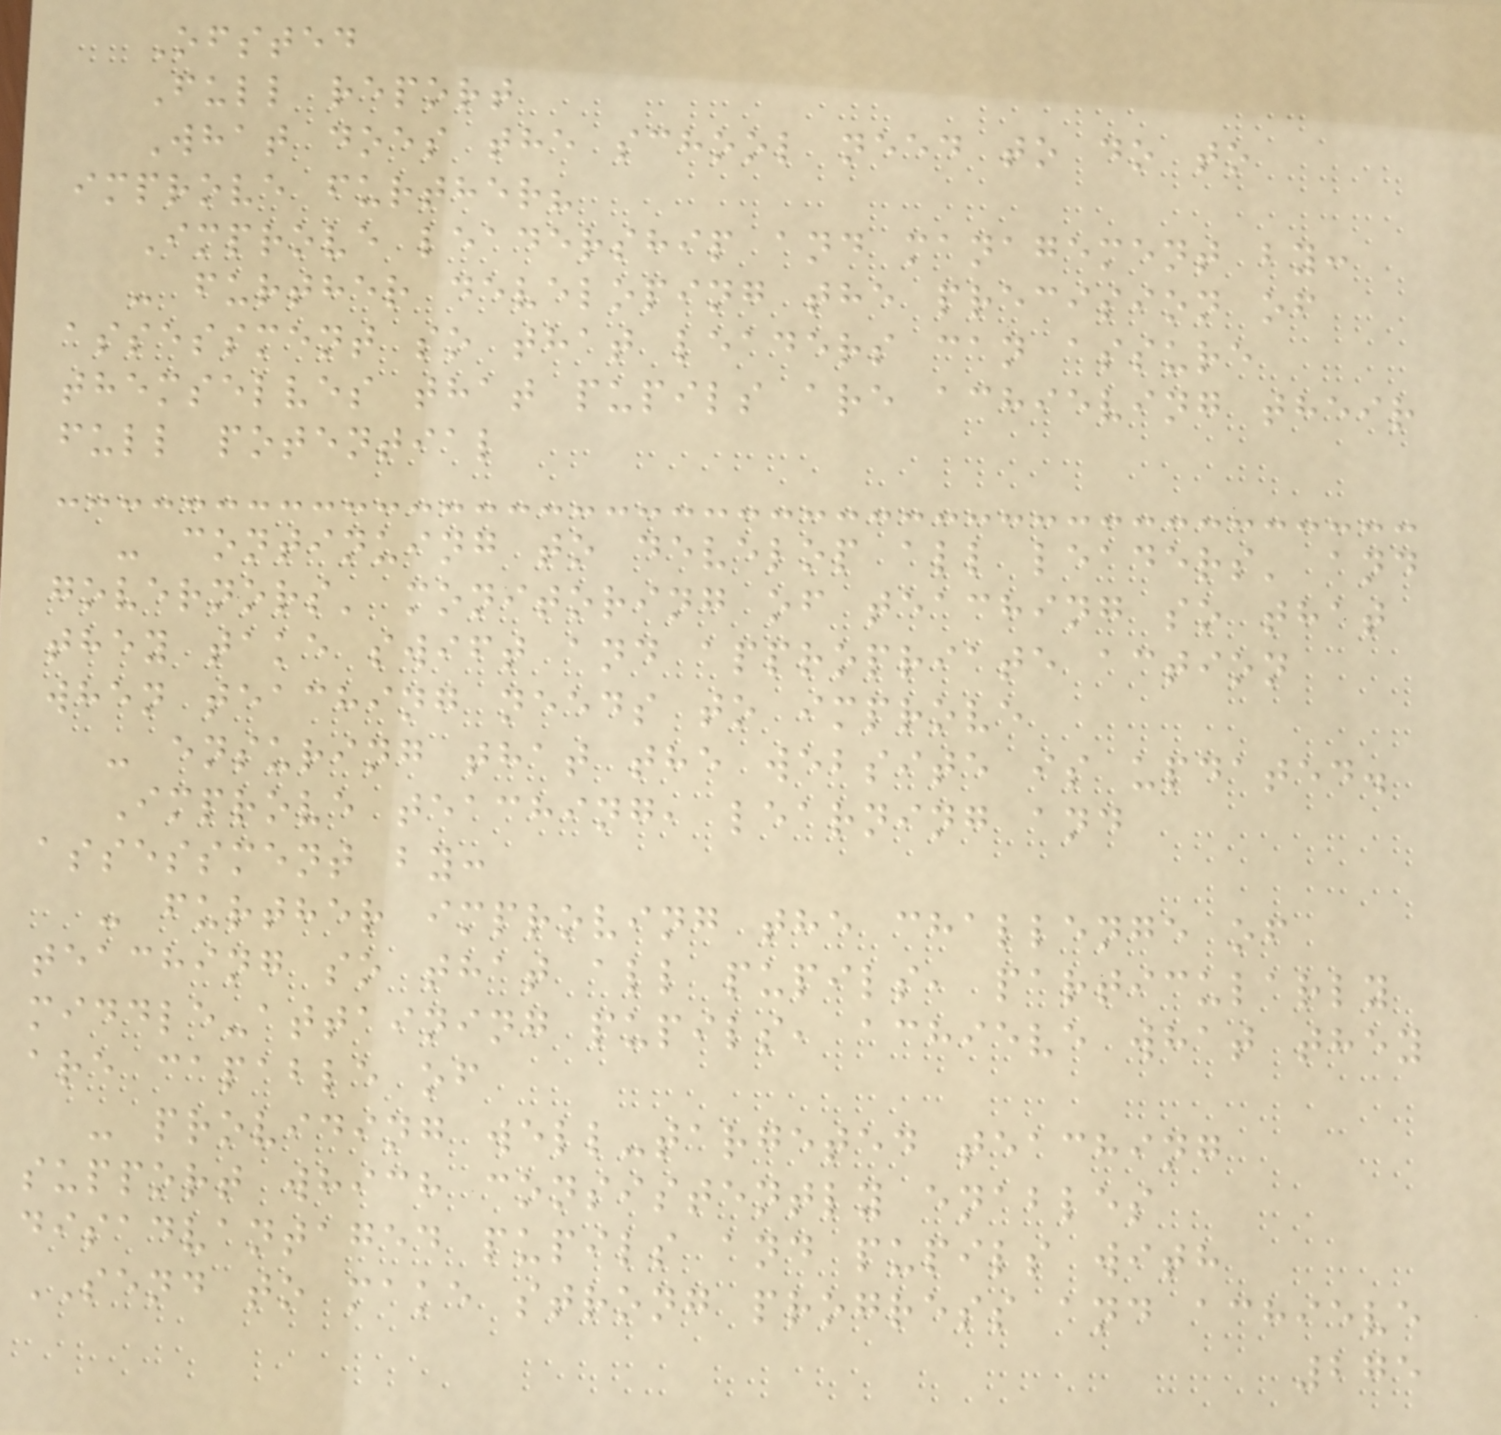Ofsted
Full report
What does the school need to do to
improve further?
Improve leadership and management by:
- further developing the precision of
assessment so that leaders can assure
themselves that pupils are achieving their
full potential
- continuing to develop all leaders' and
governors' monitoring of teaching so that
they take swift and appropriate action
when teaching needs to improve
- ensuring that the website is updated.
Improve teaching, learning and
assessment by:
- further improving the challenge of
teaching so that all pupils, particularly
middle-attaining pupils, achieve what they
are capable of
- providing well-targeted teaching
support which consistently enables
disadvantaged pupils and pupils with
SEND to make strong progress and achieve
275
